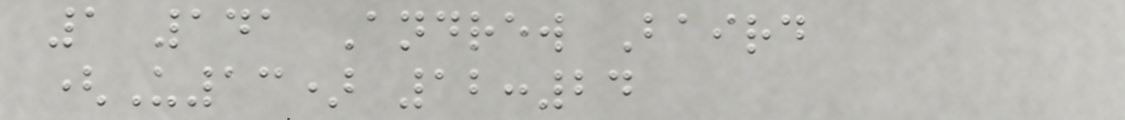1 141 Andrew Baird
(U13) 12:24
